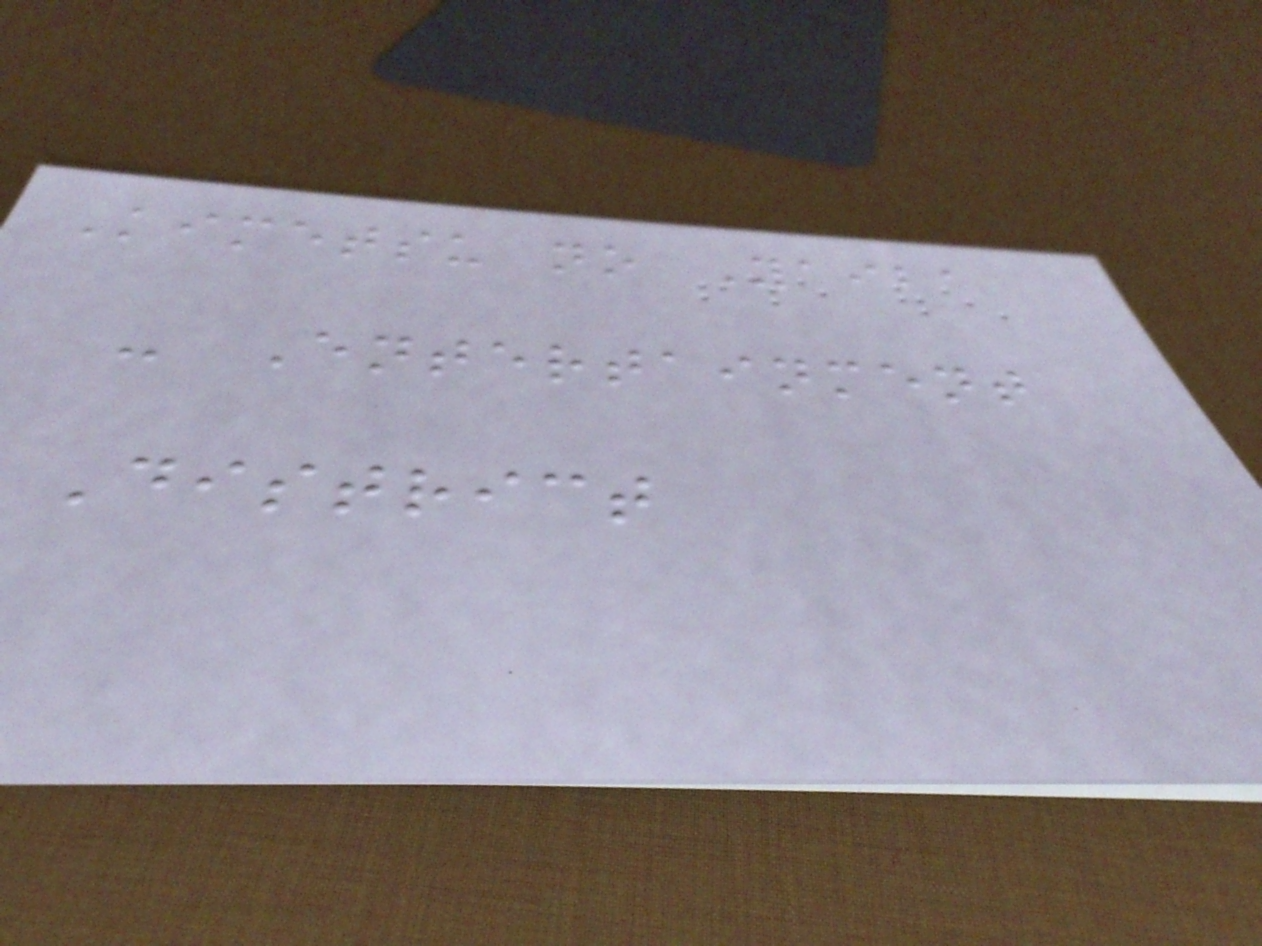Kimetsu no Yaiba
- Entertainment
District
